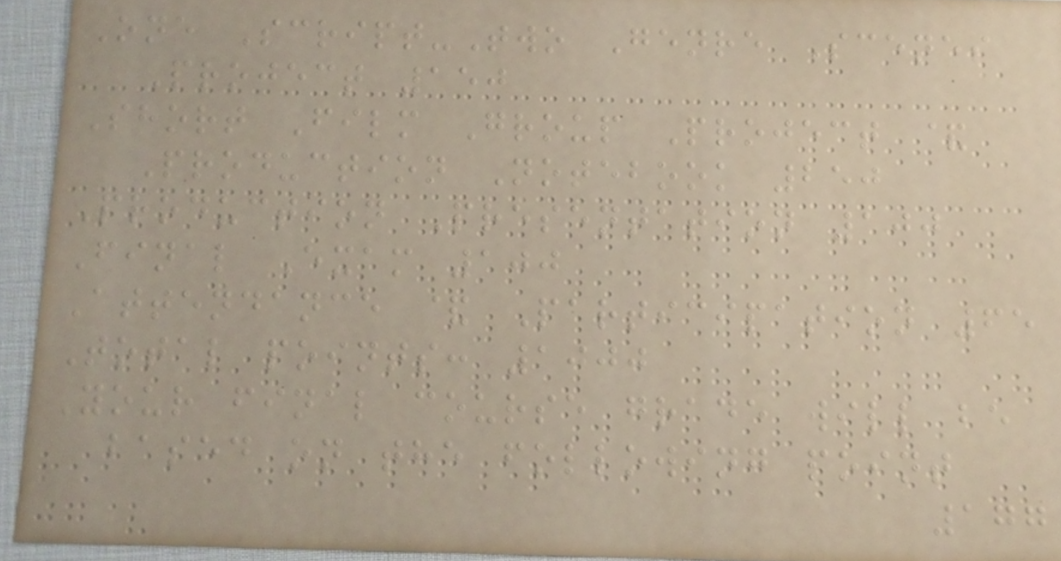One Script-Two Genre Scenes
Project 150
Short Film Group Project &
Production Notebook 250
Production Presentation 100
Final Exam 100
Attendance & Participation 65
Total points: 1000
Your final course grade will be
based on the following point
177
